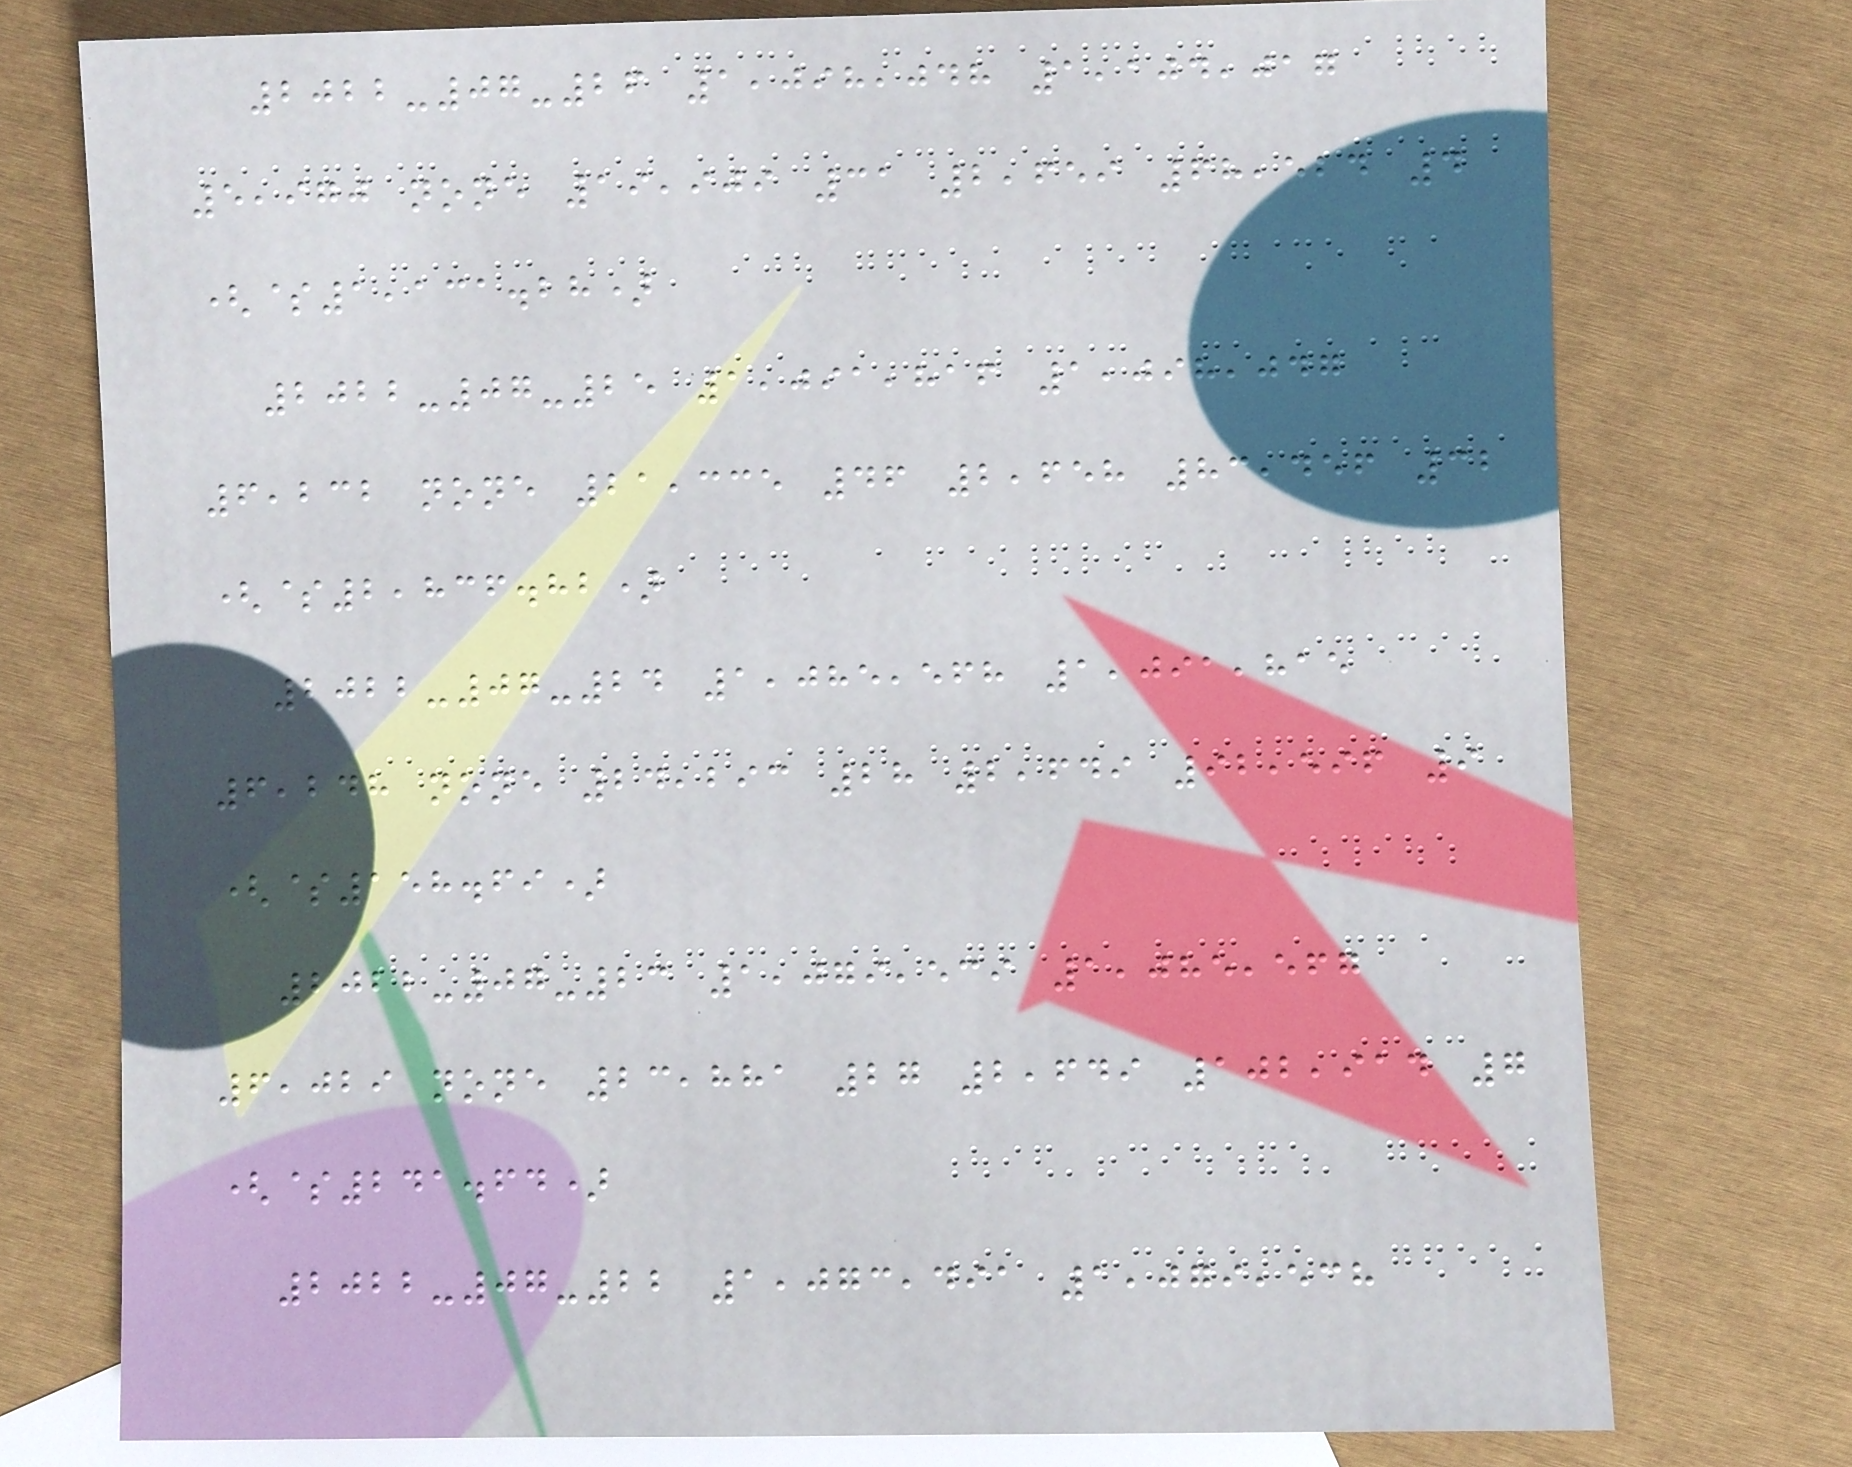2022-07-26 1,098,048 1,104,017
5,970 none 19,909 31 2,659 68,524 4
($1,131.28)
2022-07-25 1,091,816 1,098,047
6,232 none 21,335 46 2,658 83,456 32
($2,836.82)
2022-07-24 1,085,568 1,091,815
6,248 none 24,293 28 2,649 92,596 9
($158.69)
2022-07-23 1,079,539 1,085,567
6,029 none 23,881 27 2,649 102,914 7
($241.64)
2022-07-22 1,073,491 1,079,538
